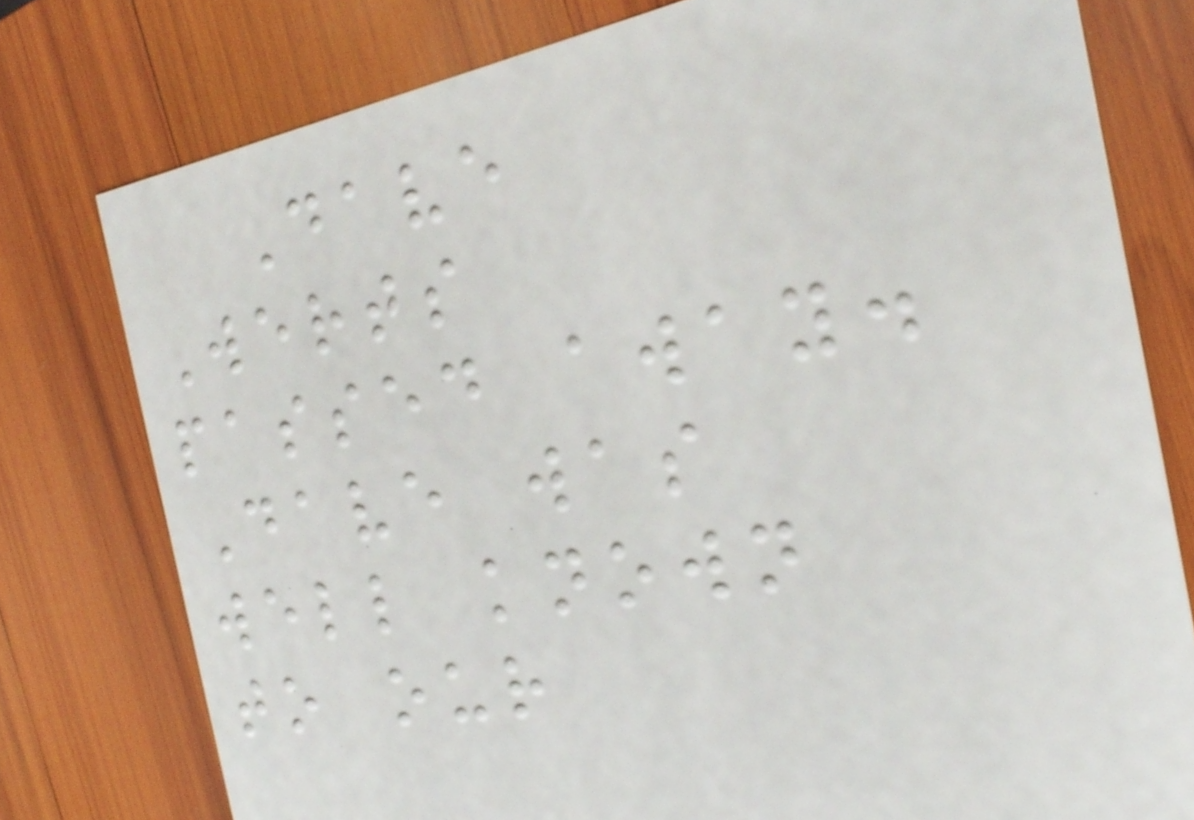Dave
Werts
passed away.
Dave was
well known
to our
